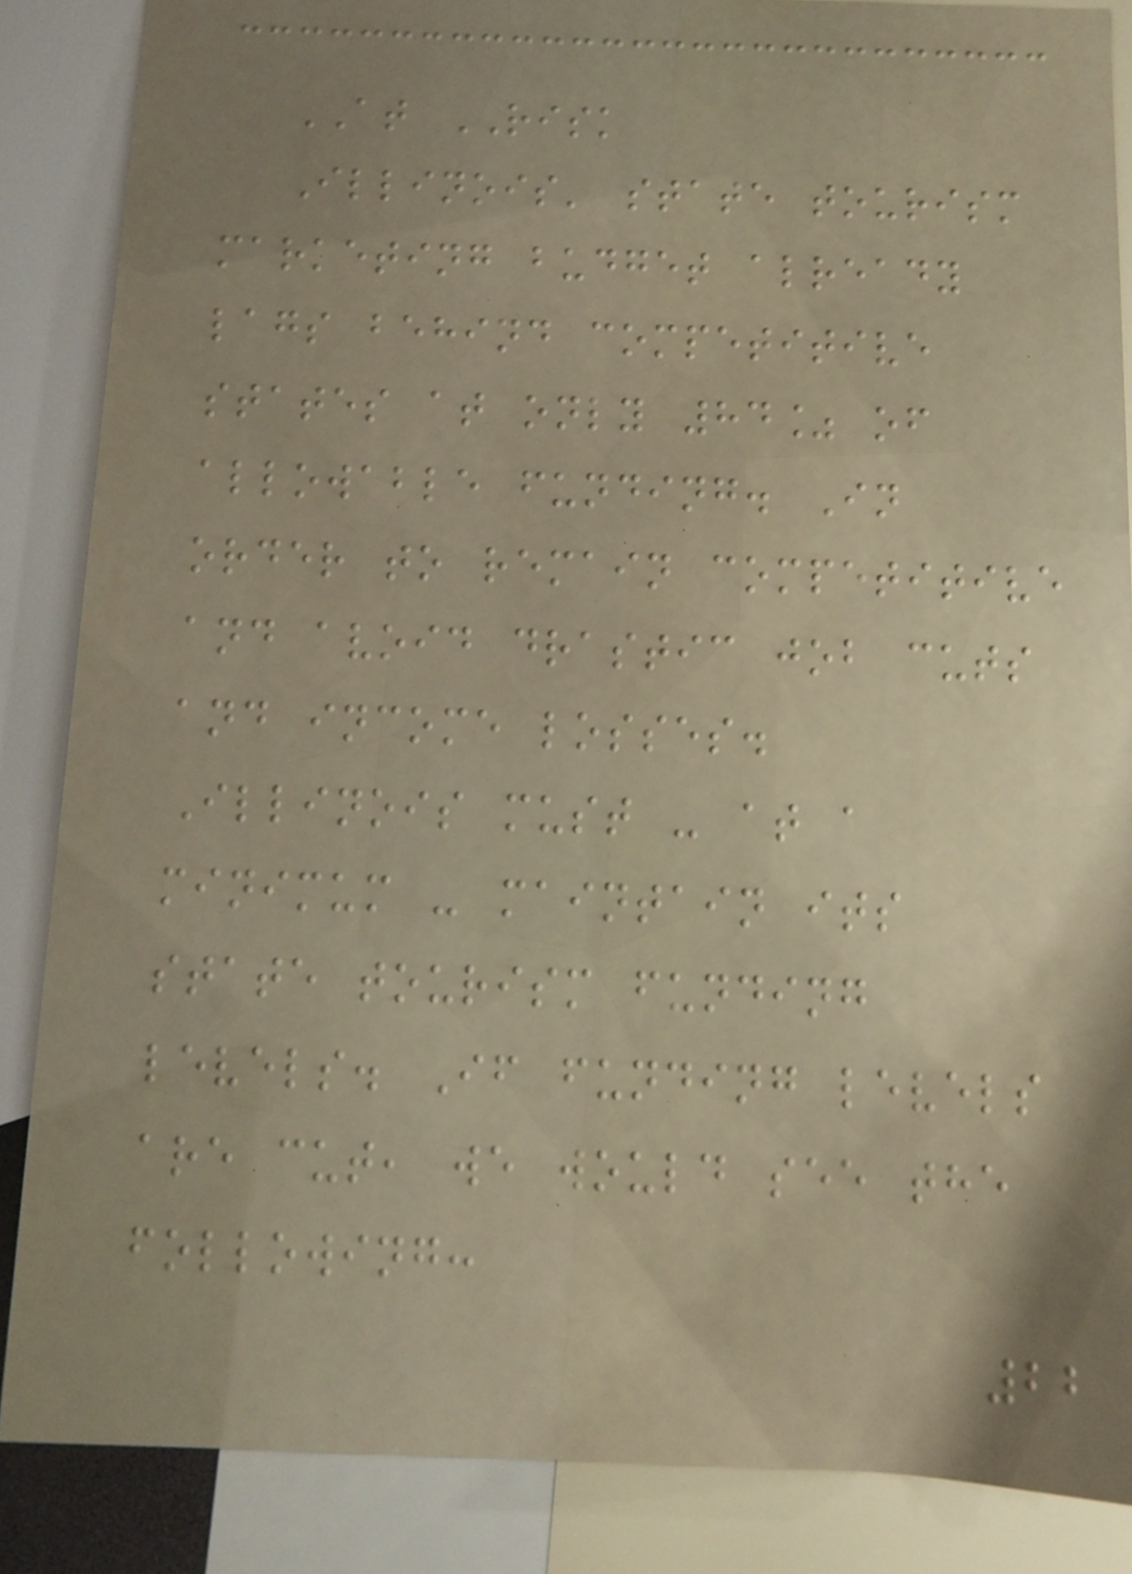AT RISK
Illinois' state tourism
marketing budget already
lags behind competitive
states at only 84% of
allowable funding. In
order to remain competitive
and avoid drastic job cuts
and income losses.
Illinois must - at a
minimum - maintain its
state tourism funding
levels. If funding levels
are cut, we would see the
following:
22
